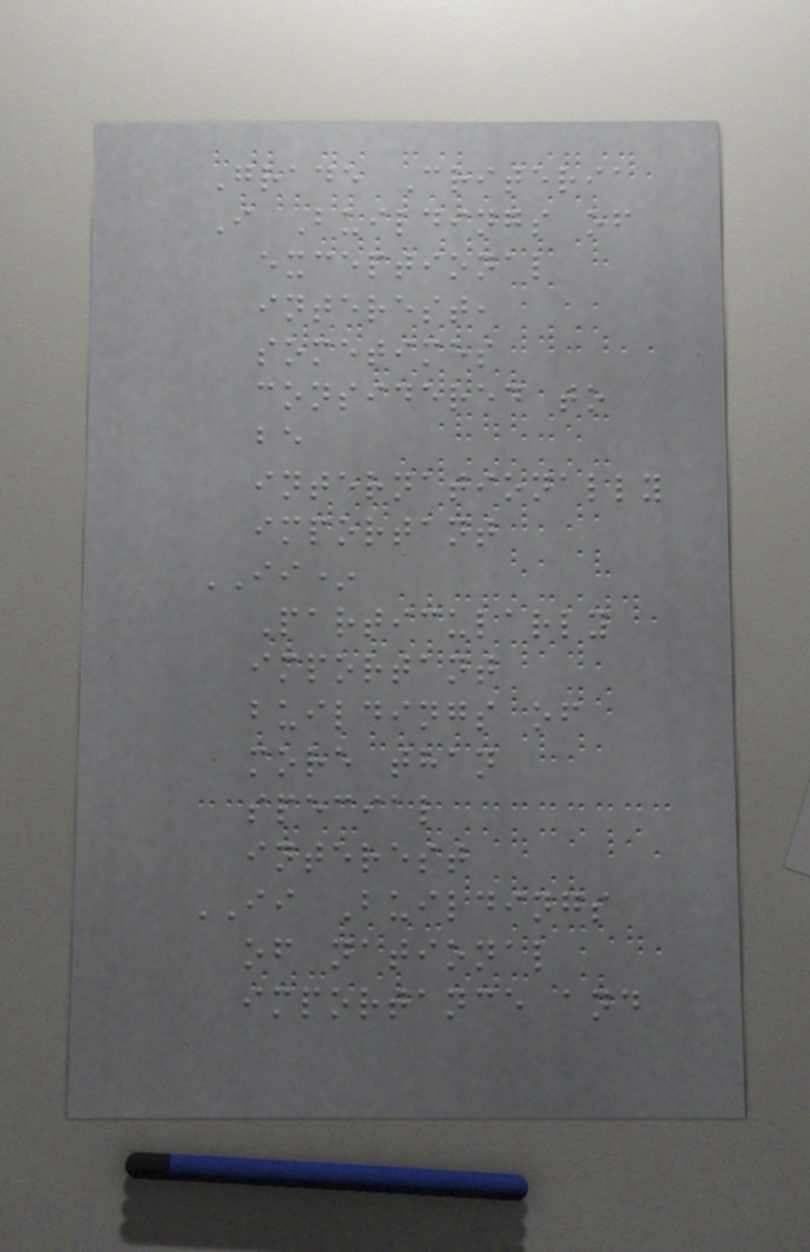Grade Criteria
I Buildings of
exceptional
interest,
sometimes
considered to
be
internationally
important
II*
Particularly
important
buildings of
more than
special
interest
II Buildings
of national
importance and
